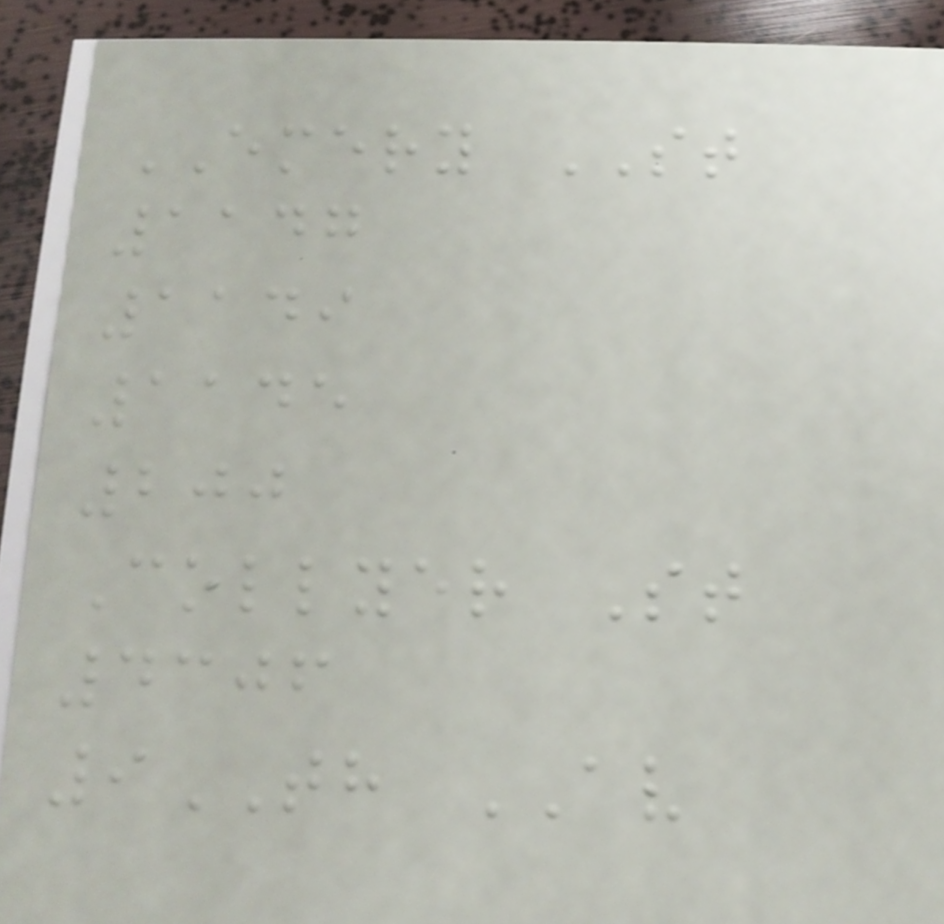EMERY ST
1147
1149
1145
200
Collyer St
4306
9TH AV
